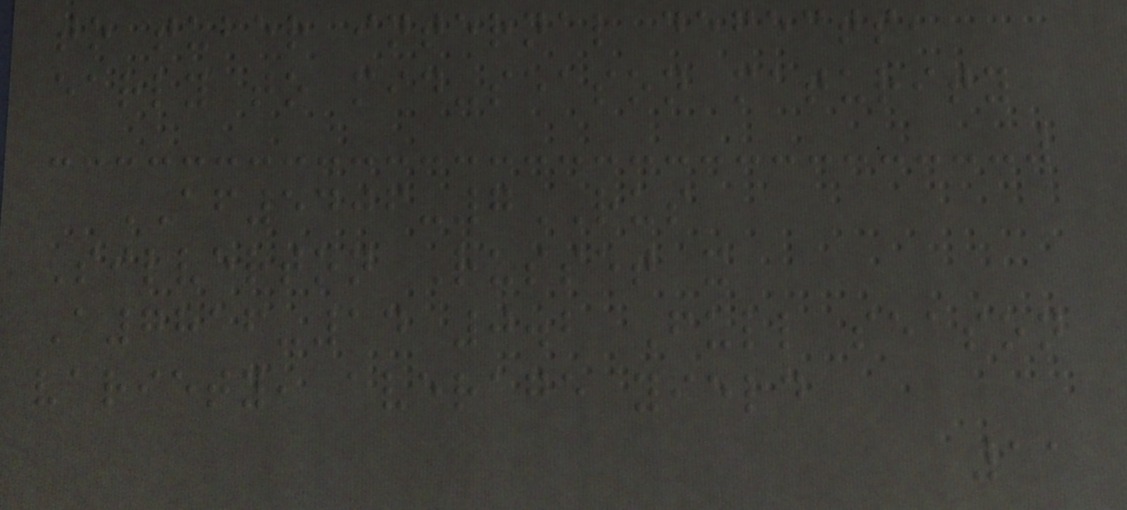to tuber internal defects,
early to mid-season maturity
AF5406-7RUS
Silverton Russet x
A7816-14 0.2 Full season
variety, average yield
11
